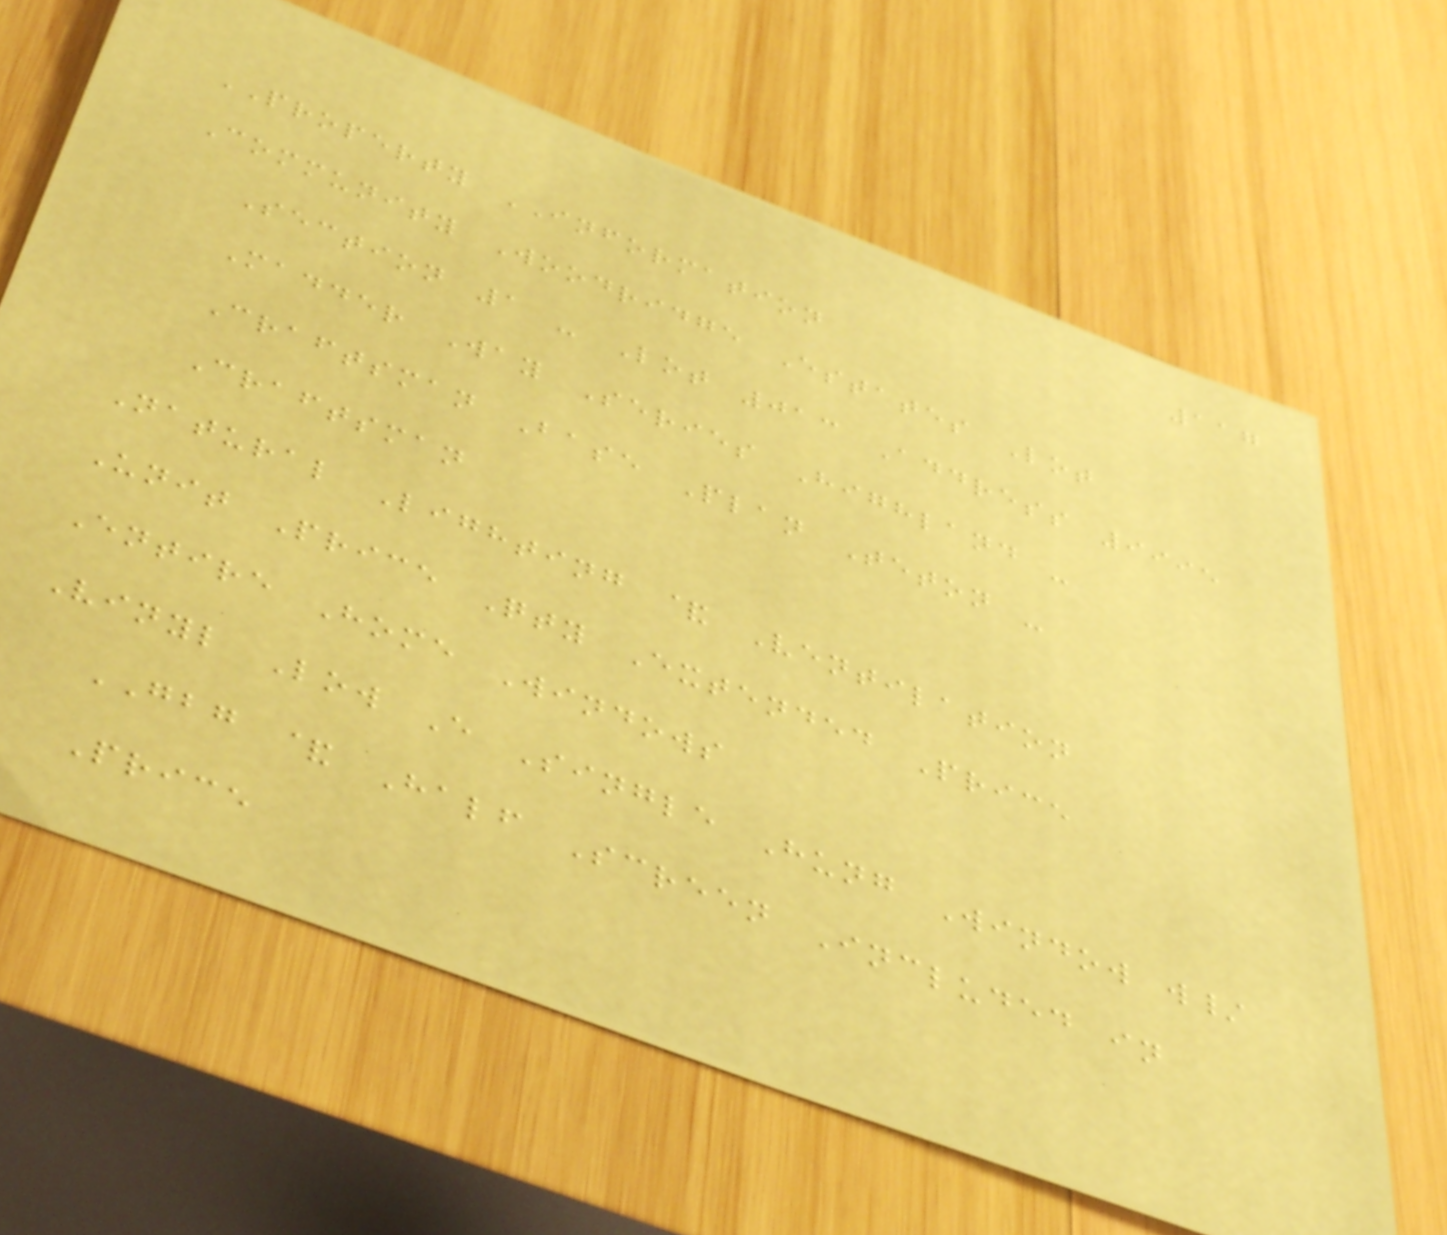117
PROPERTY INFORMATION
Community Woodridge Estates Lot
Section 1 - Lot 013 Address 9995
Madder Way Series Highland -
Craftsman Base Plan Teton -
Craftsman
Natural Lighting & Ventilation
Unit Price Qty Extended Price
Entire Home Windows
Vinyl Low E Single Hung Window w/
GBG & Half Screen Included in
Price
